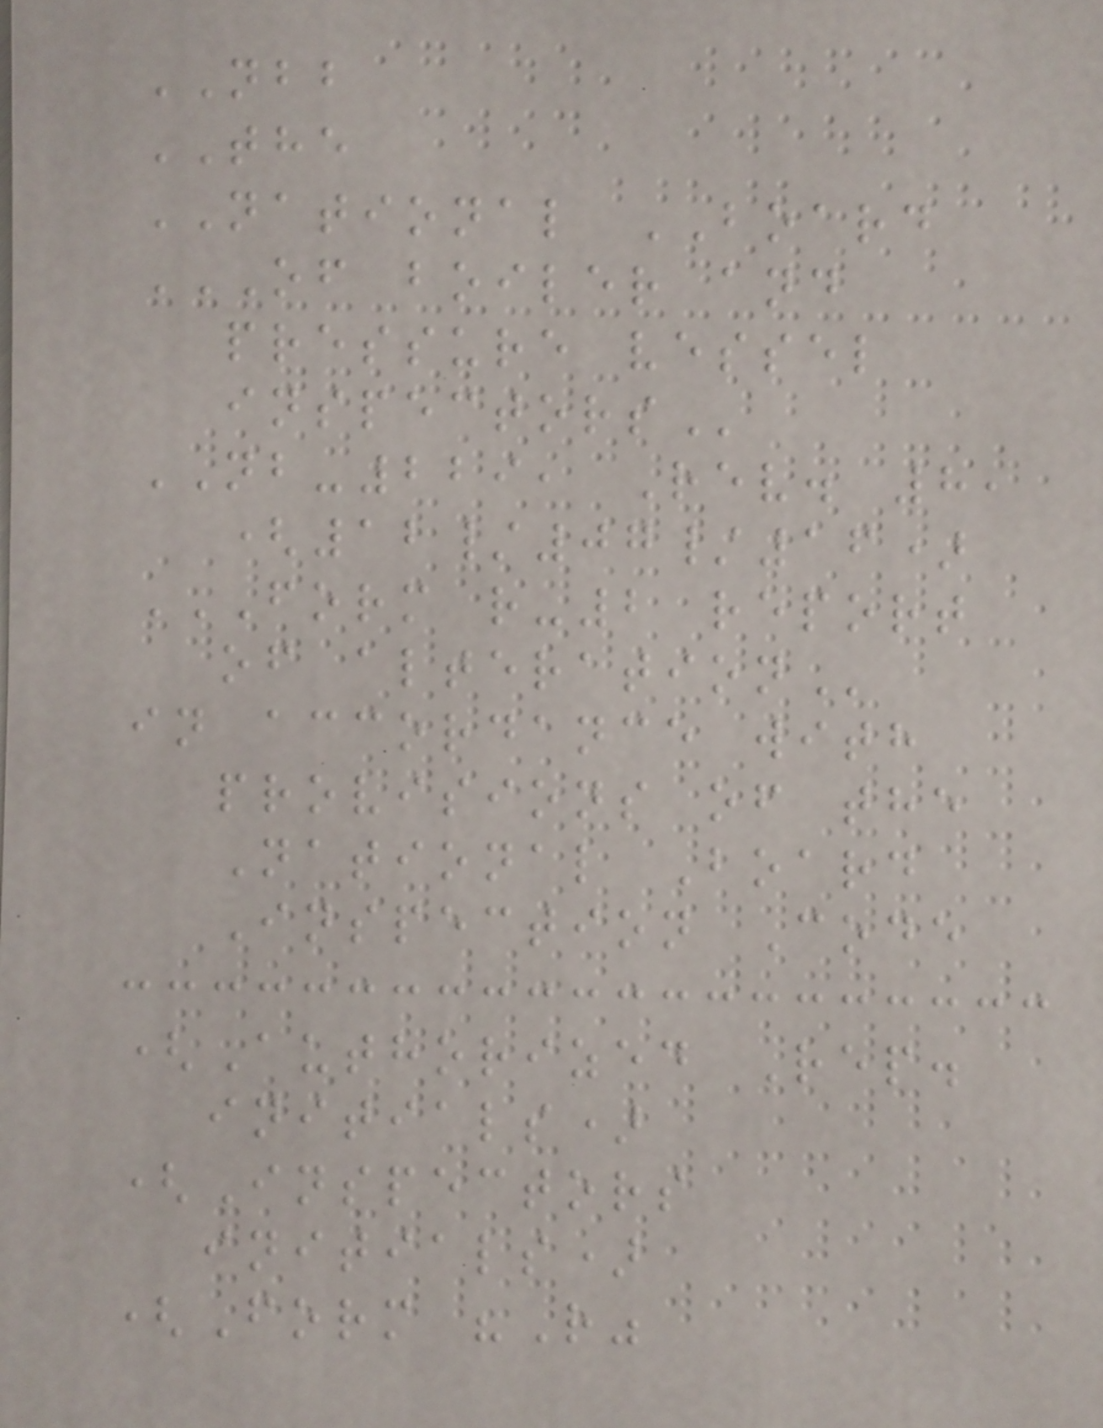NBB
THE
NATIONAL BOARD
OF BOILER AND
PRESSURE VESSEL
INSPECTORS
NB-229, Rev. 8,
(12/07/16)
FORM R-2 REPORT
OF ALTERATION
in accordance with
provisions of the
National Board
Inspection Code
(Authorized Rep.
initials)
(Inspectors
initials)
(Form "R"
